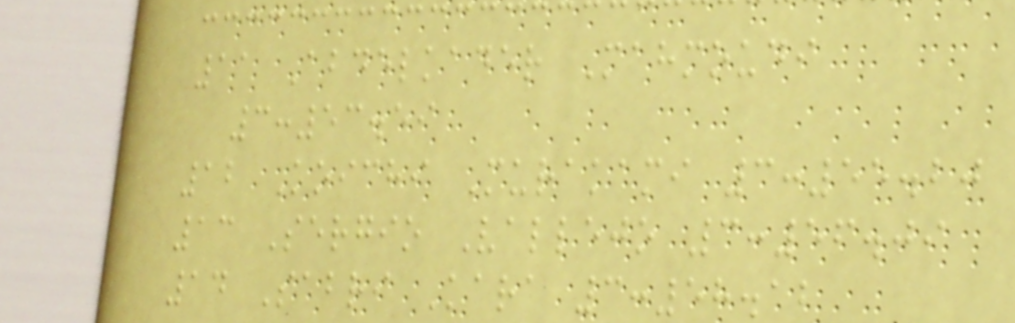11 Abdelkader Mahmoudi
3:53.59
12 Koichi Murakami 3:55.20
13 Sergio Vallejo 3:56.09
14 Sabri Kara 3:58.12
